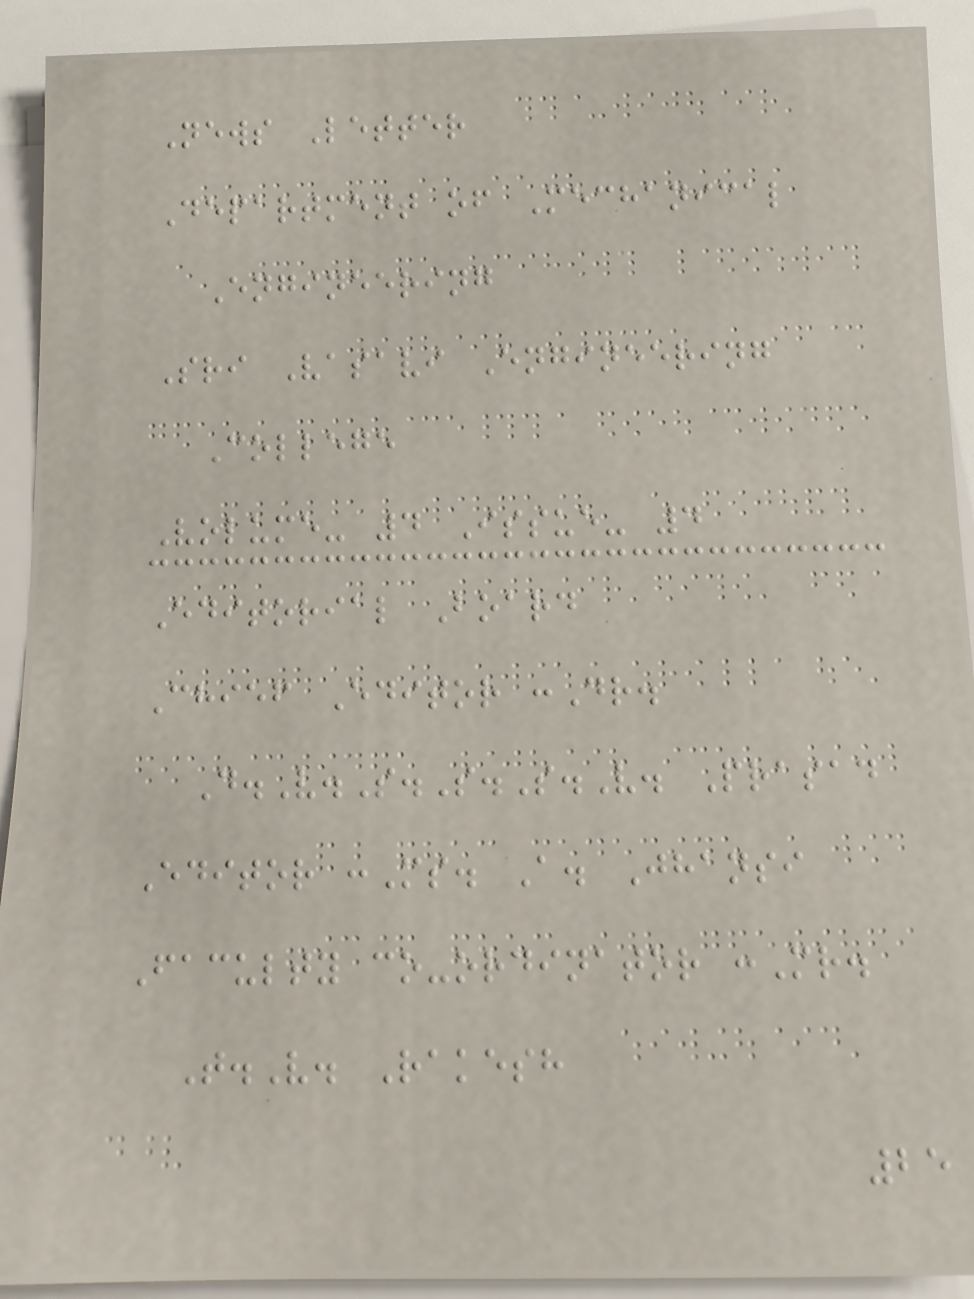News Letter
Department of Mechanical
Engineering
Sri Vasavi Engineering
College
Volume- 4 Issue- 4
Editorial Board
Chief Editor :Dr.
D.V.S.S.S.V. Prasad
Editor :Ms. A. Jhansi
Faculty co-ordinator :Mr.
T.V. Rakesh
25
